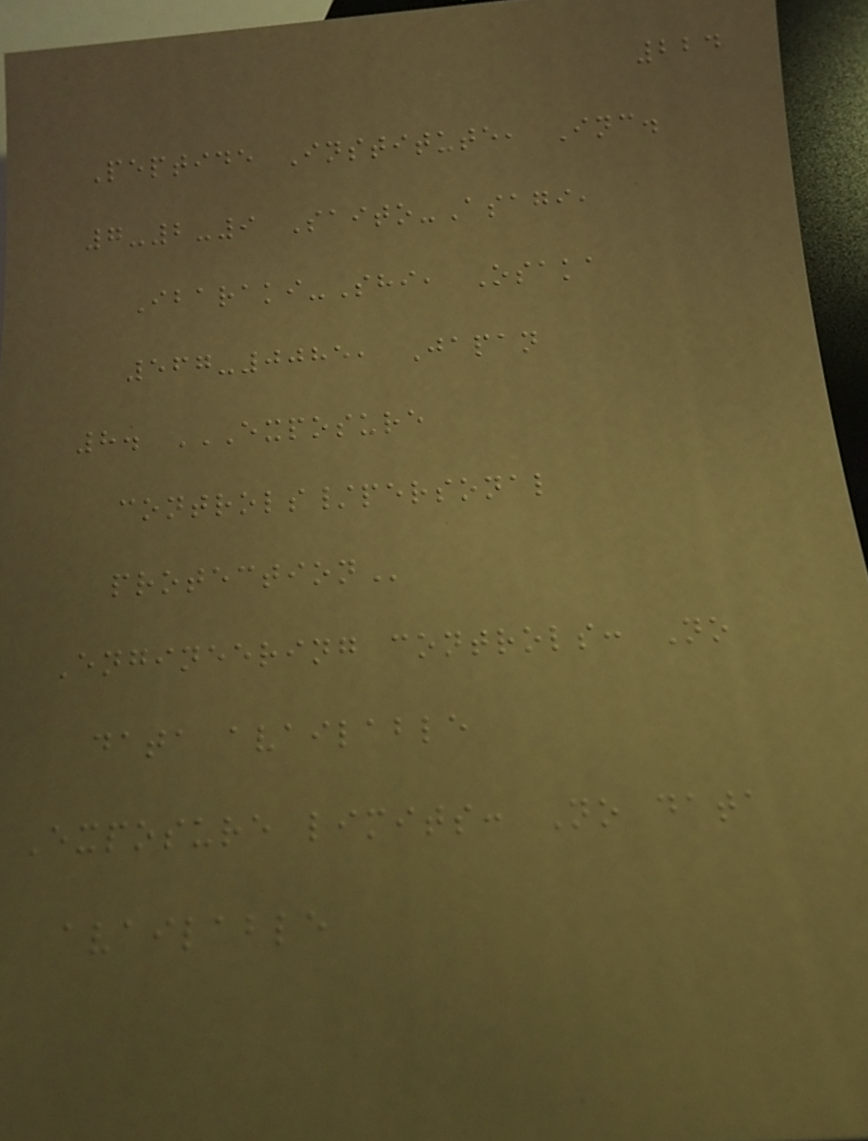224
Peptide Institute, Inc.
7-2-9 Saito-Asagi,
Ibaraki-Shi, Osaka
567-0085, Japan
8. EXPOSURE
CONTROLS/PERSONAL
PROTECTION
Engineering controls: No
data available
Exposure limits: No data
available
